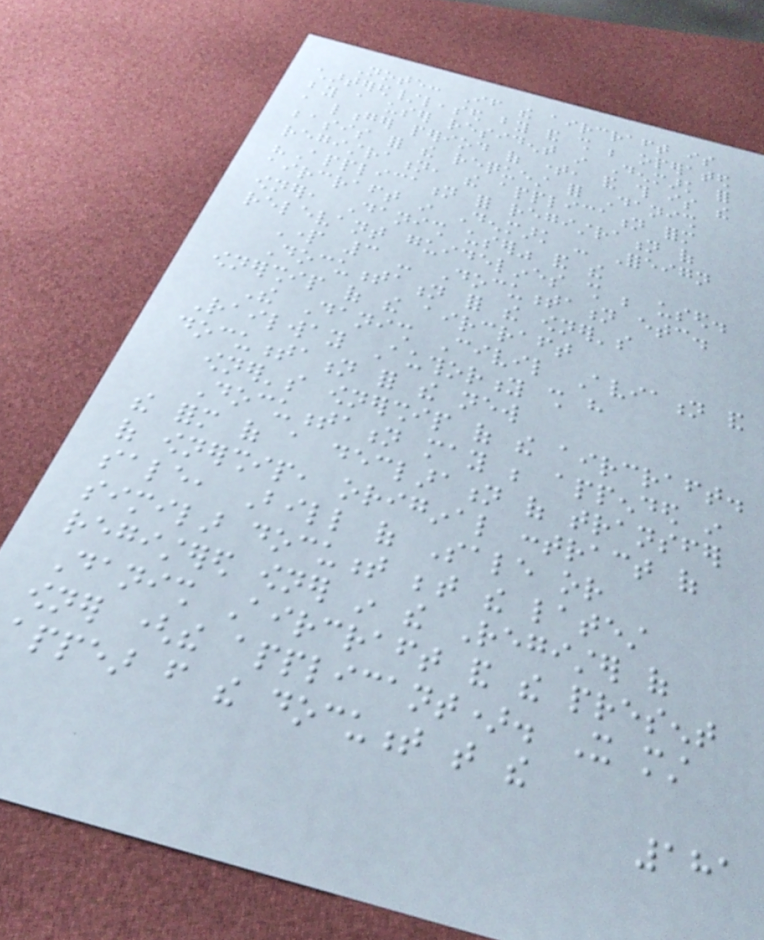Note: If the aircraft is
chartered/leased by and shall be operated
by a user resident in Denmark for
a longer period of time, and this is the
basis for the request for Danish
registration, the application form
"Application for registration of
aircraft in Denmark - Foreign
owner, Danish user" and the
relevant guidelines shall be used.
Part 3 - Documentation etc.
Documentation for the owner's
ownership of the aircraft
The Danish Civil Aviation and
Railway Authority shall have
documentation for the new
owner's ownership of the aircraft.
Documentation may be appended in
the form of a declaration of transfer
of ownership, original contract of
sale, Bill of Sale or
similar document between the latest
registered owner in the Register of
Danish Aircraft and the present
owner (the applicant). It must
appear from the document that the
181
